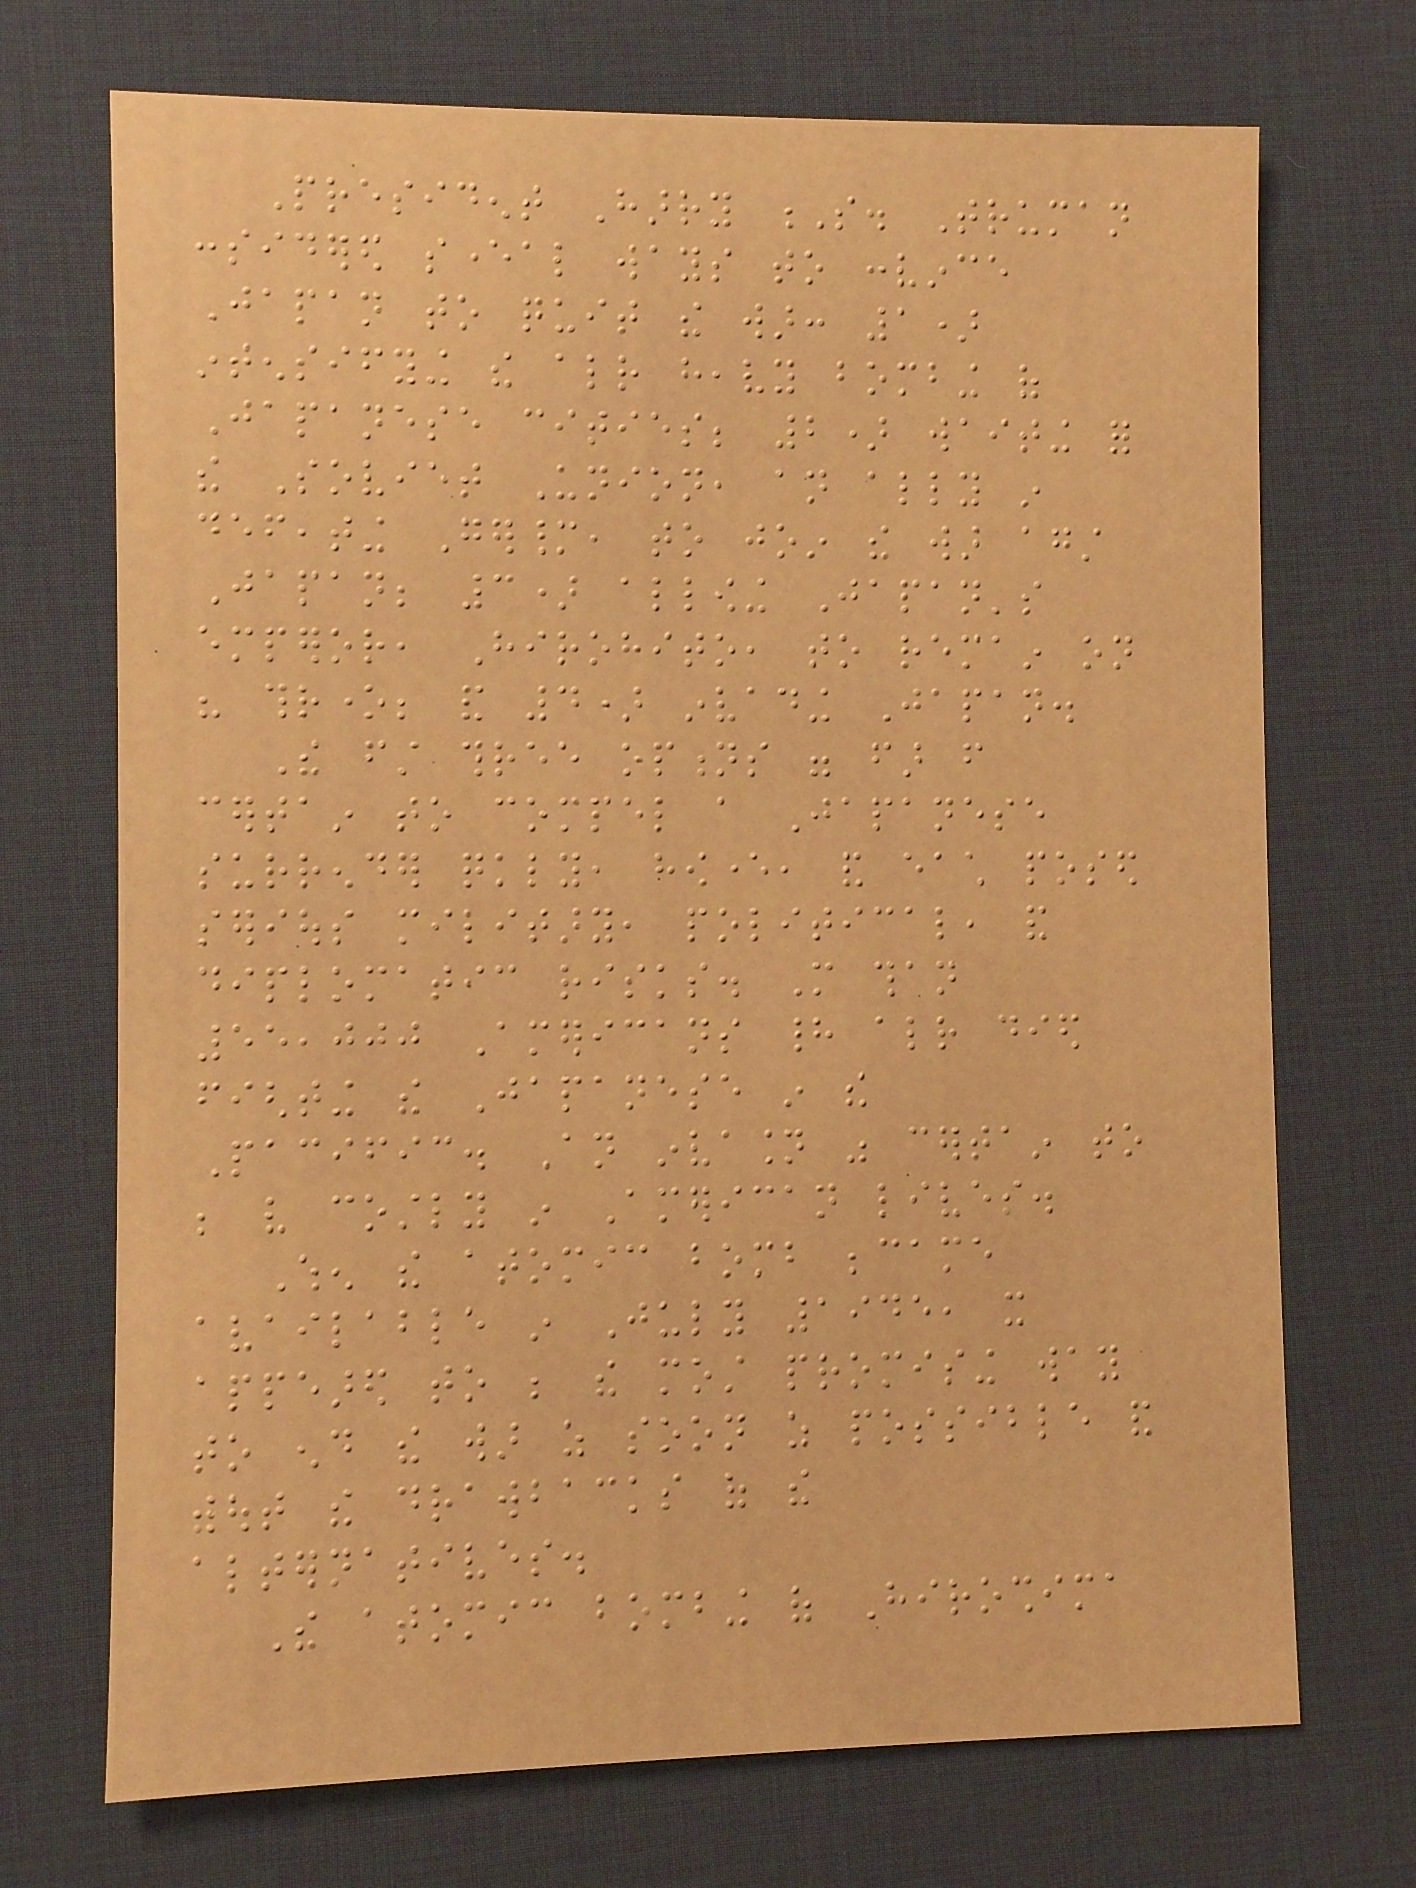President Harry S. Truman
considered several ways to convince
Japan to quit the war: 1)
intensifying the already heavy bombing of
Japanese cities; 2) waiting for
the Soviet Union, an ally in
defeating Germany, to join the war against
Japan; 3) allowing Japan's
emperor, Hirohito, to remain on
his throne; and 4) invading Japan.
The first three options were far from
certain to compel a Japanese
surrender quickly, however, and each posed
serious military, political, and
diplomatic risks. More than
55,000 Americans had already died
fighting the Japanese in the
Pacific. An invasion was certain to
be very costly in American lives.
When the atomic bomb became
available in July 1945, it
appeared to be the most promising way
to end the war as soon as possible and
without the drawbacks of the
alternatives.
The atomic bombing of Hiroshima
